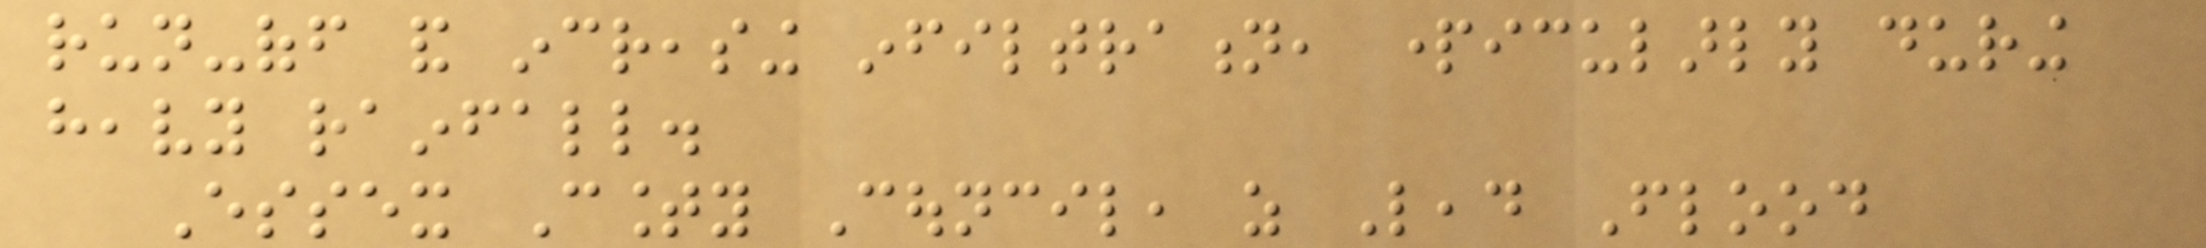run-off and increasing infiltration, particularly during
heavy rainfall.
Essex County Council, as Lead Flood
